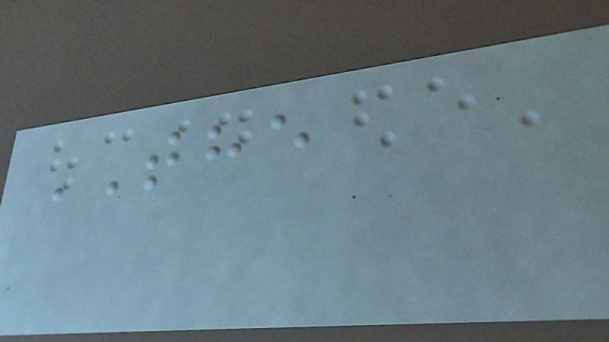THE
